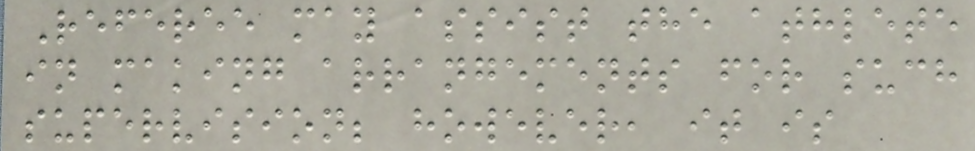Referee may assist the athlete
in making arrangements for such
supervision; however, it is
